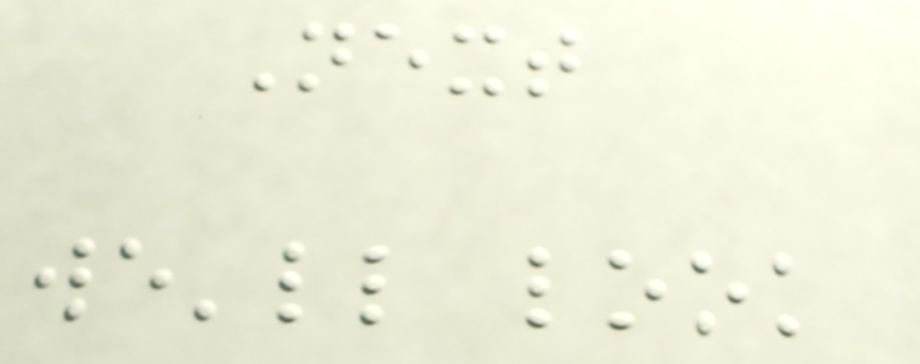Next
we'll look
